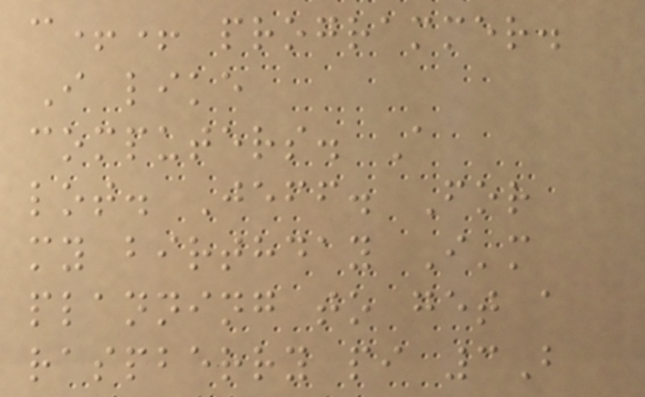c++ programmer.
I like
computers. A
lot. Jeff. For
my birthday I'm
planning to get a
raspberry pi 3B
